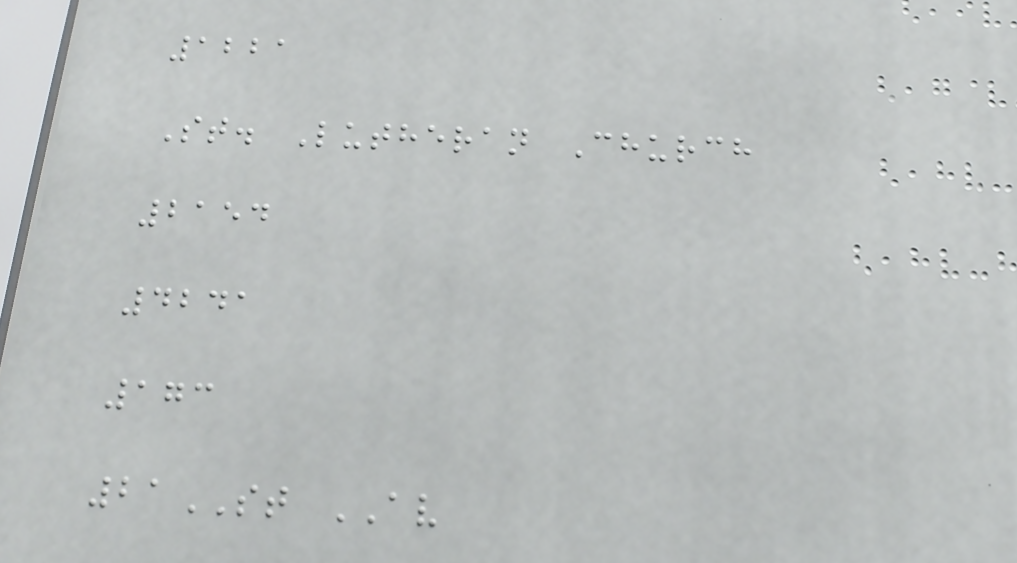1221
St. Lutheran Church
2154
4241
173
21ST AV
